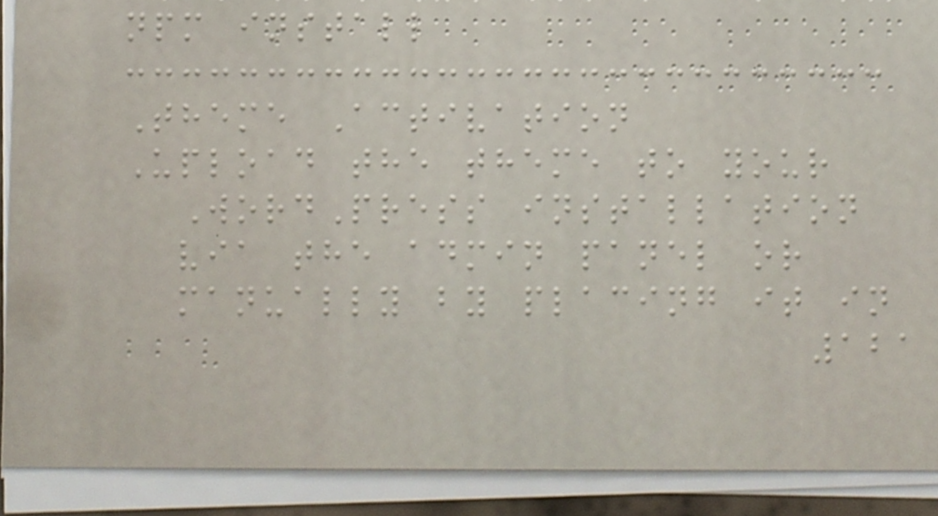npm install
Theme Activation
Upload the theme to your
WordPress installation
via the admin panel or
manually by placing it in
121
